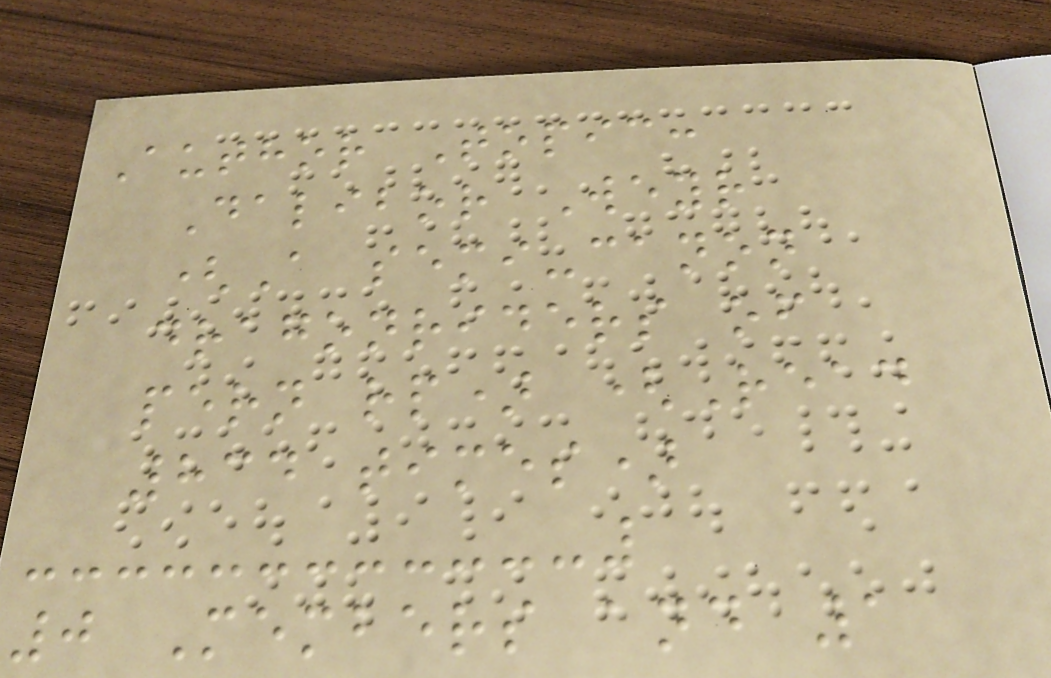Author Topic:
Dalibor Weyr
(A semi-canon
dragonriders of
pern rp) (Read
834 times)
0 Members and 1
